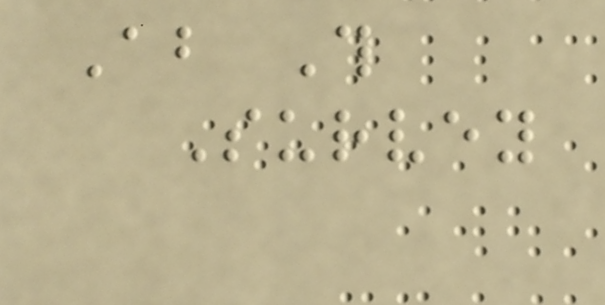About This
Survey
